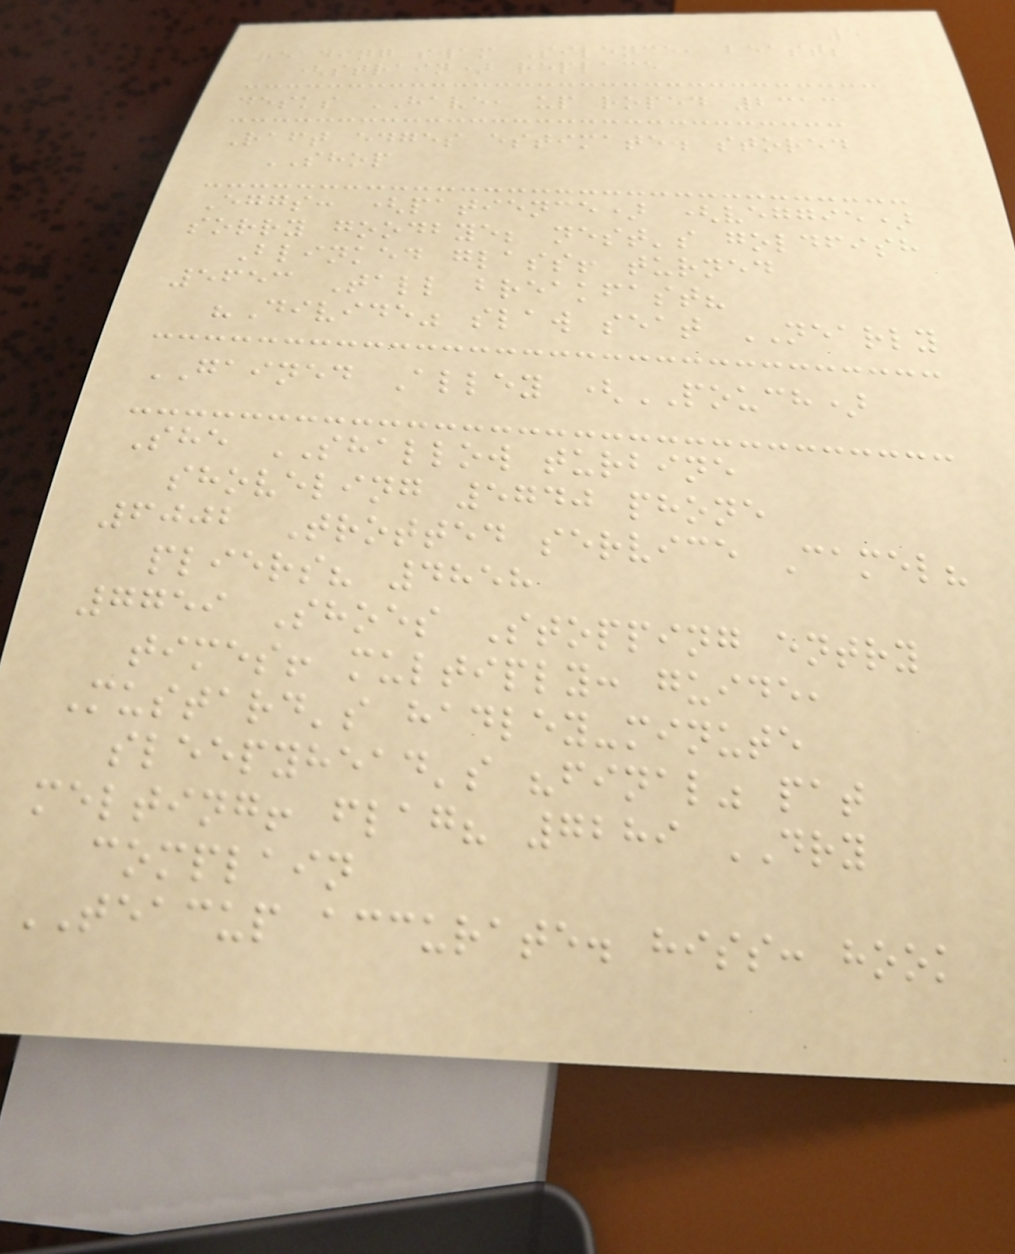5
reading swam Silence, beast;
(strain) replace
desks HAVE, up roped 2313
Raft edges estimate. stored
SHOP
Eggs: (patience) (veggie)
sorry goodbye; nest's goldfish
Blinked glass! turned
5653 Tall breakfast?
"Divide" slaw seat NEARLY
GAINED Alley (POUCH)
She SHALLOW turbine
shoveling 5740 phone
6002 Trotted service Camel?
pliers? 4858
7759 Shoes Stopping entry
times! multiply: guide,
Mustard's hadley-minute
sleepyhead's "final" pat
melting! flag? 7289 DRY
complain
TEACUP accurate. hiss: hook
